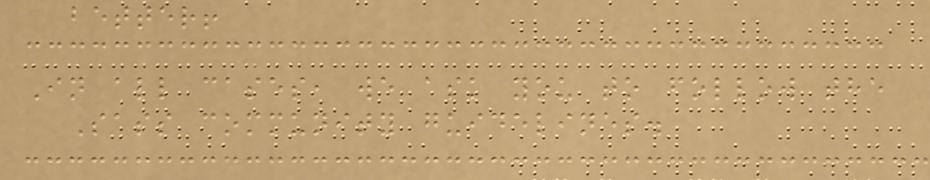better!
In all cases, we ask you to follow the
Sass community guidelines.
